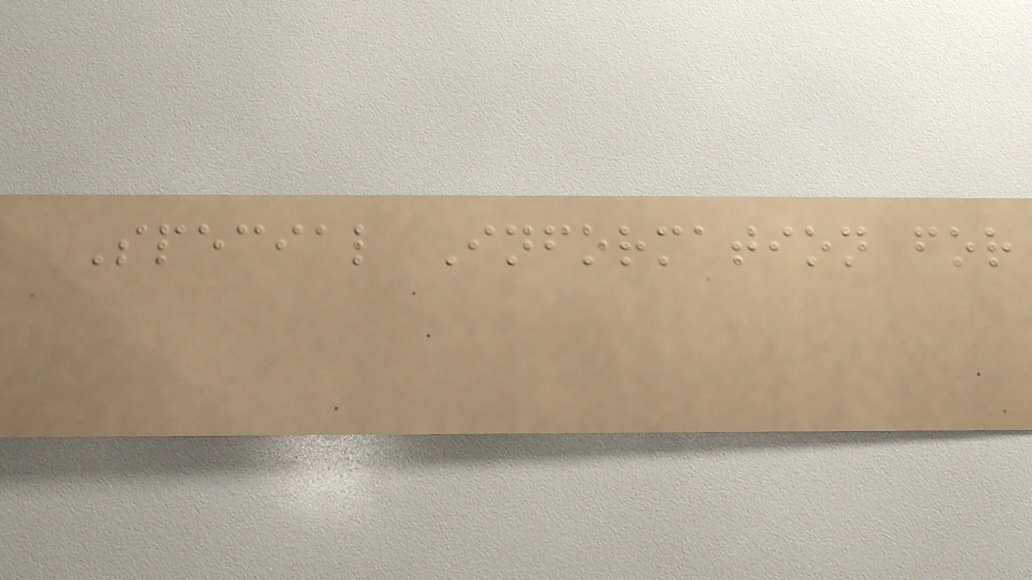Special Information for
